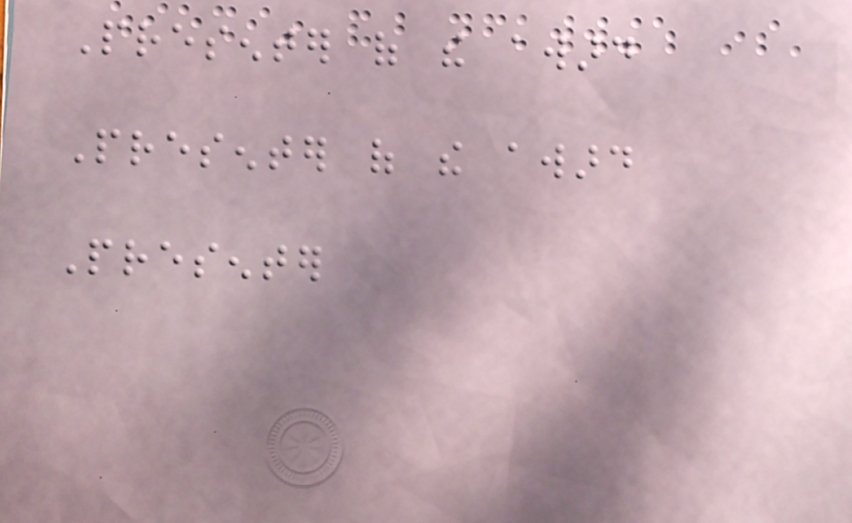Presenter of the award
Presenter of the award
Presenter
